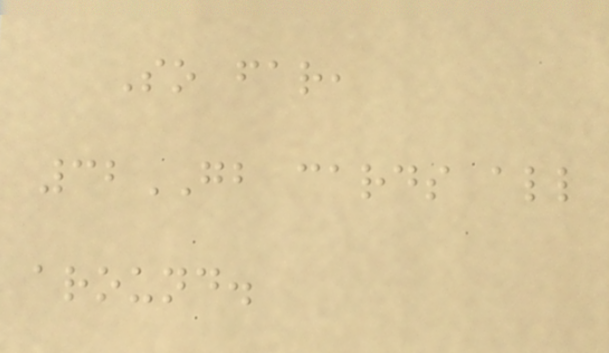So far,
32GB cards all
around.
